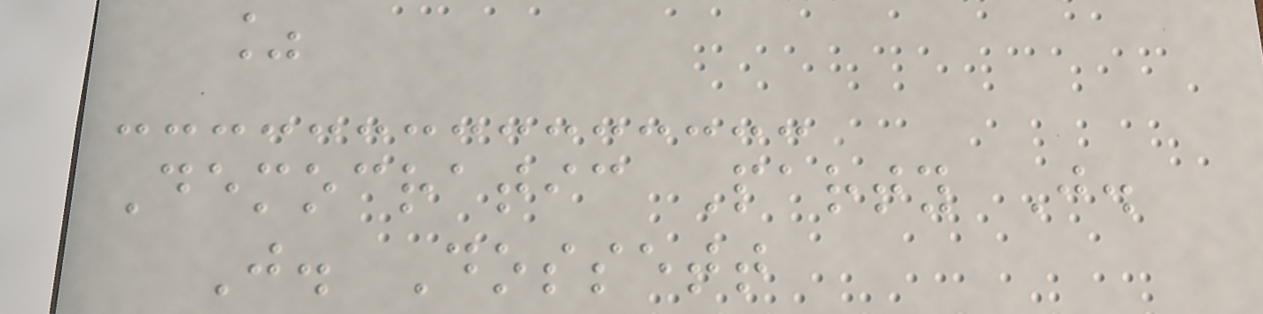%
Democratic Party J.
J. Dossett
